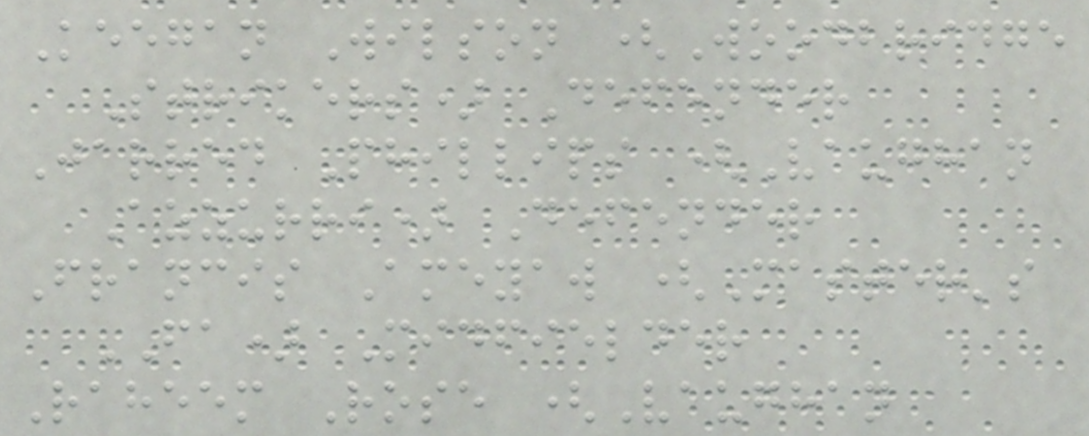Keegan Wilson (Woodbridge
Strikers) Defender
Jarred Phillips (Vaughan
Azzurri) Defender
Francis Ameyaw (Master's
FA) Midfielder
Raheem Rose (Vaughan
